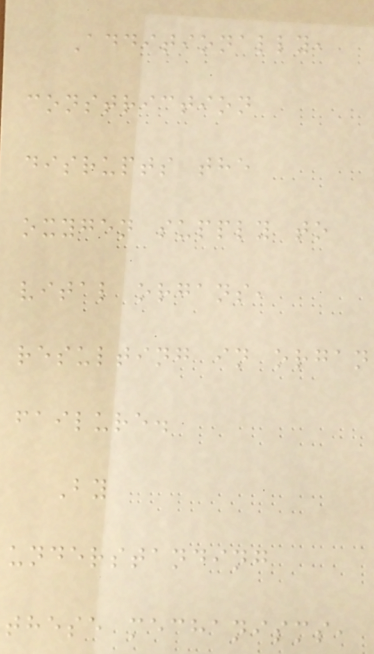Additionally,
constriction
disrupts the
oxygen supply to
vital organs,
resulting in organ
failure.
By
understanding
these mechanisms,
